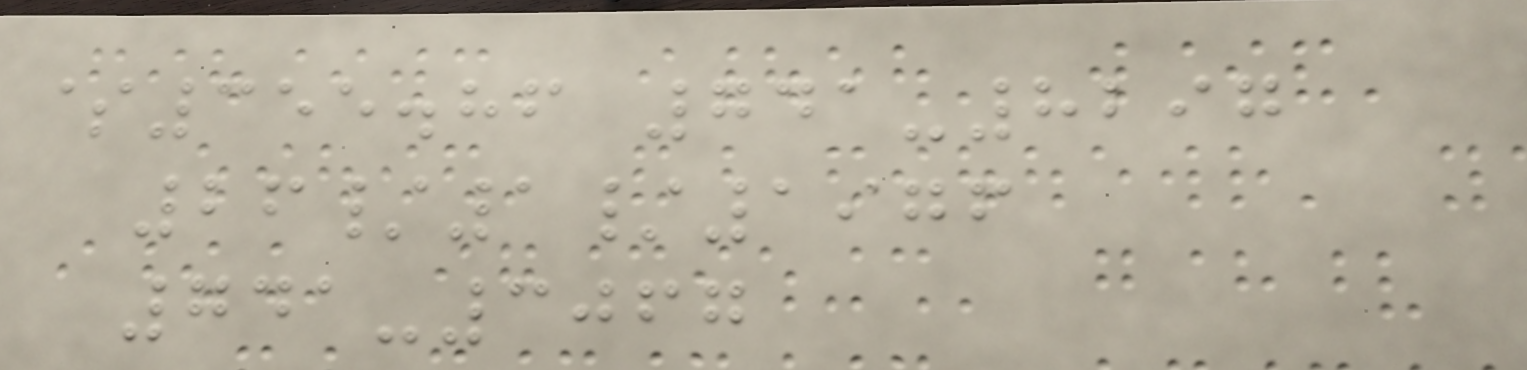$355.86 741-8297
26/1/1976
741-3067
